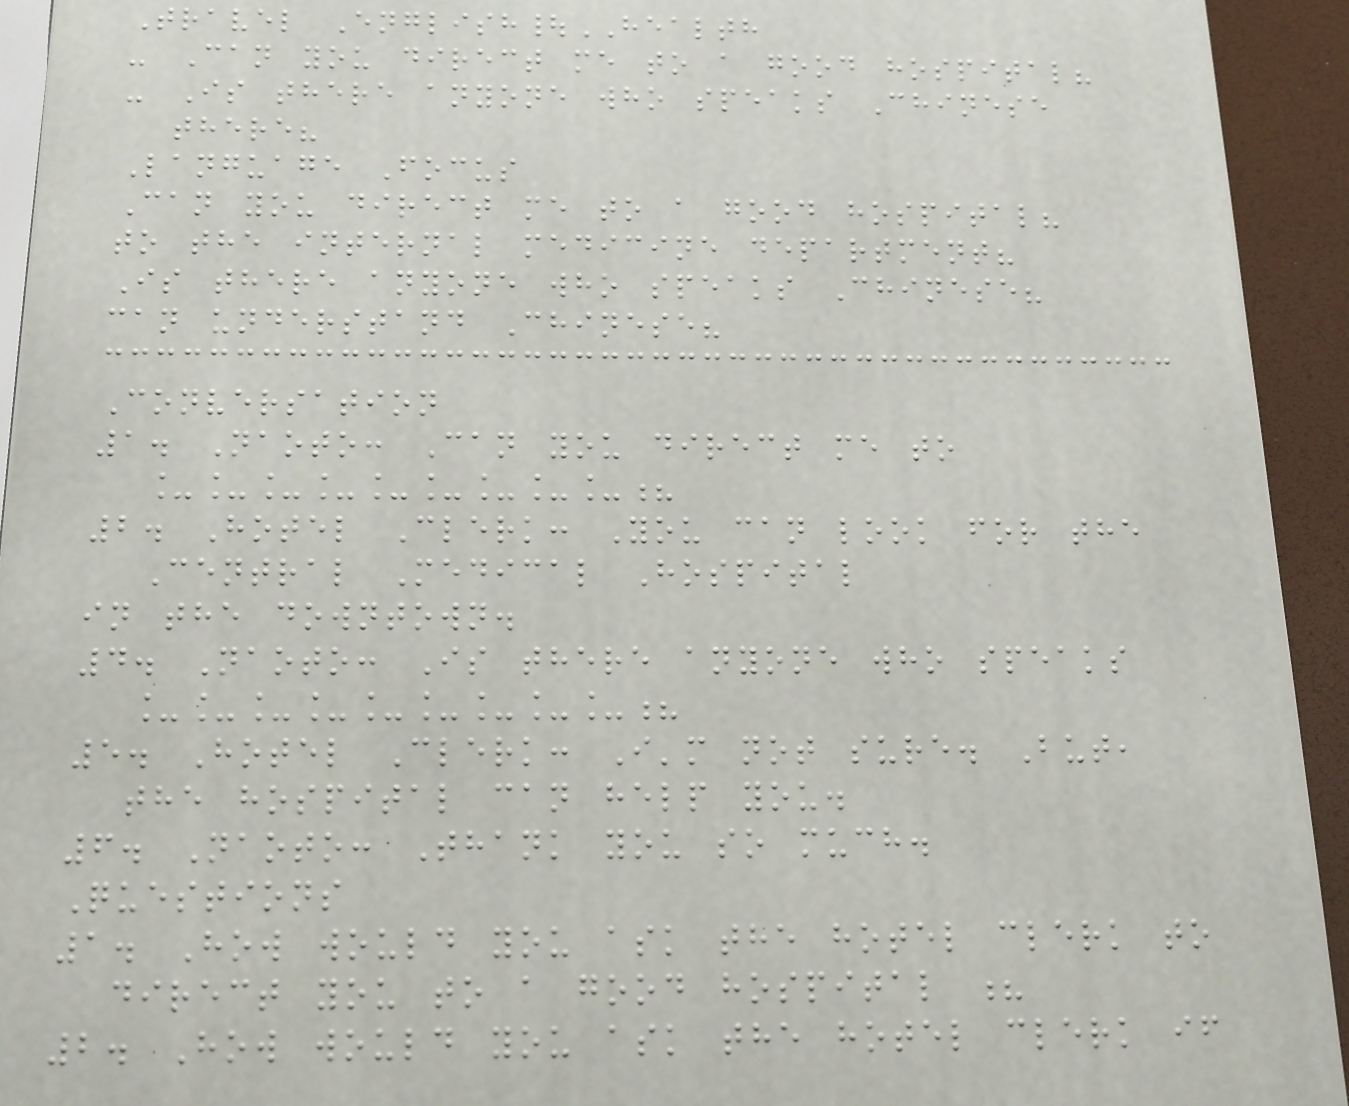Travel English|HEALTH
- Can you direct me to a good hospital?
- Is there anyone who speaks Chinese
there?
Language Focus
Can you direct me to a good hospital?
to the internal medicine department?
Is there anyone who speaks Chinese?
can understand Chinese?
Conversation
1. Naoto: Can you direct me to
_________?
2. Hotel Clerk: You can look for the
Central Medical Hospital
in the downtown.
4. Naoto: Is there anyone who speaks
_________?
5. Hotel Clerk: I'm not sure. But,
the hospital can help you.
6. Naoto: Thank you so much.
Questions
1. How would you ask the hotel clerk to
direct you to a good hospital ?
2. How would you ask the hotel clerk if
